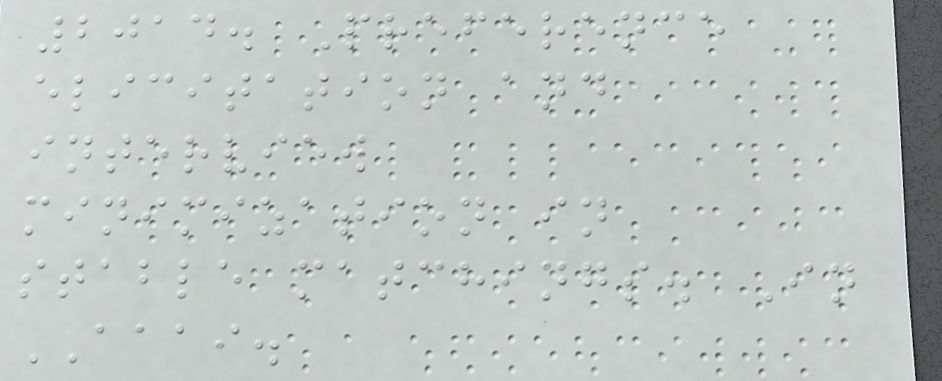2014. Preference
elicitation and
interview
minimization in
stable matchings. In
AAAI.
